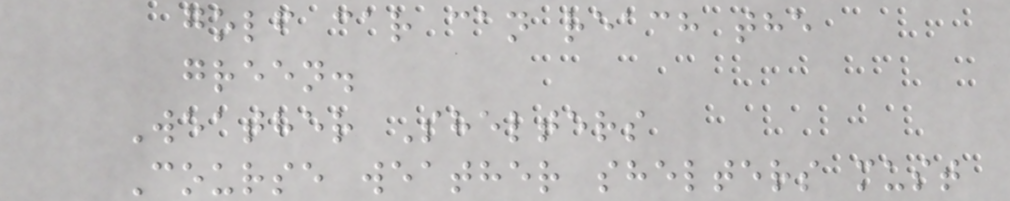golf car can reach the
green.
Weather Shelters
Course weather shelters must
